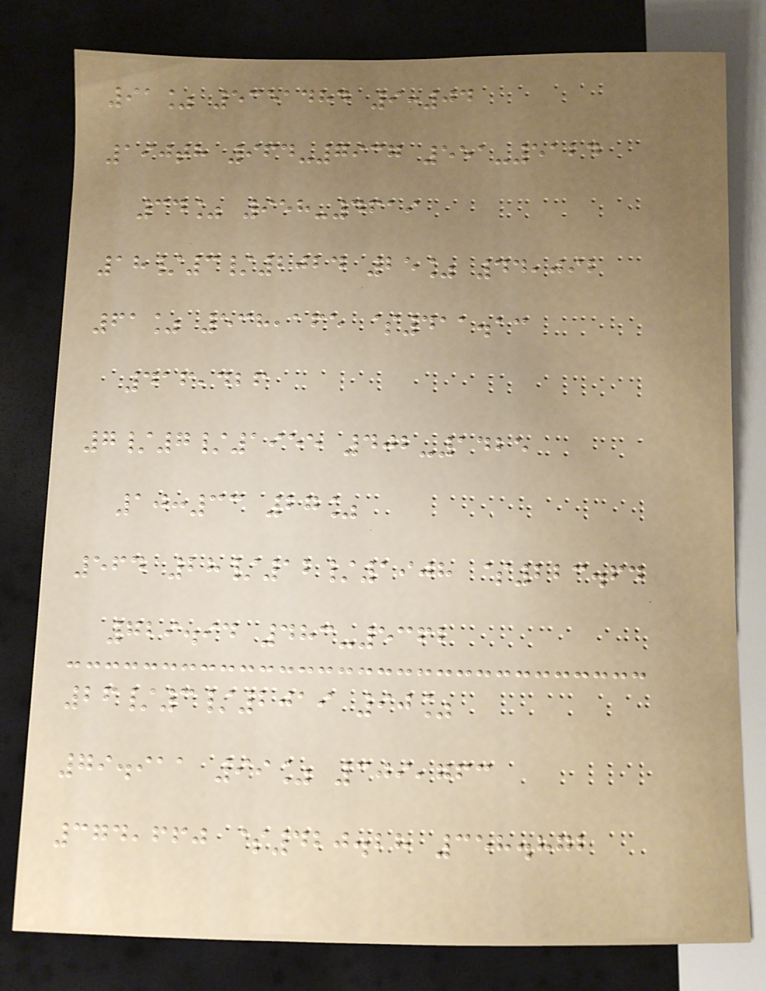91% 5351484 9:04
190th 964-7937 551-5124
34% 958-4619
18/3/2024 25% 44,092
61% 538,165 $411.13
416,426
7/7/1955 402-1425
10:33 27%
564 28/12/1908 $223.64
729.94 483-5362
26/3/2019 90%
79.911 99% 309,763
374,660 $420.28 358.872
